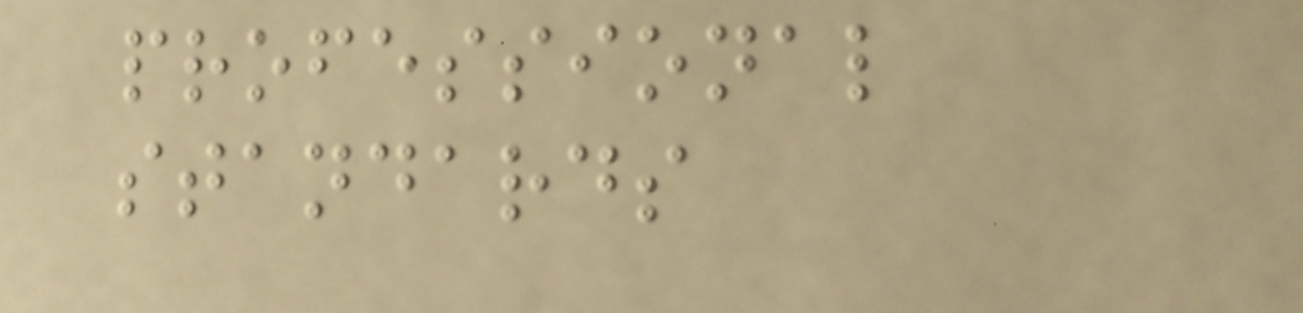professional
standards
